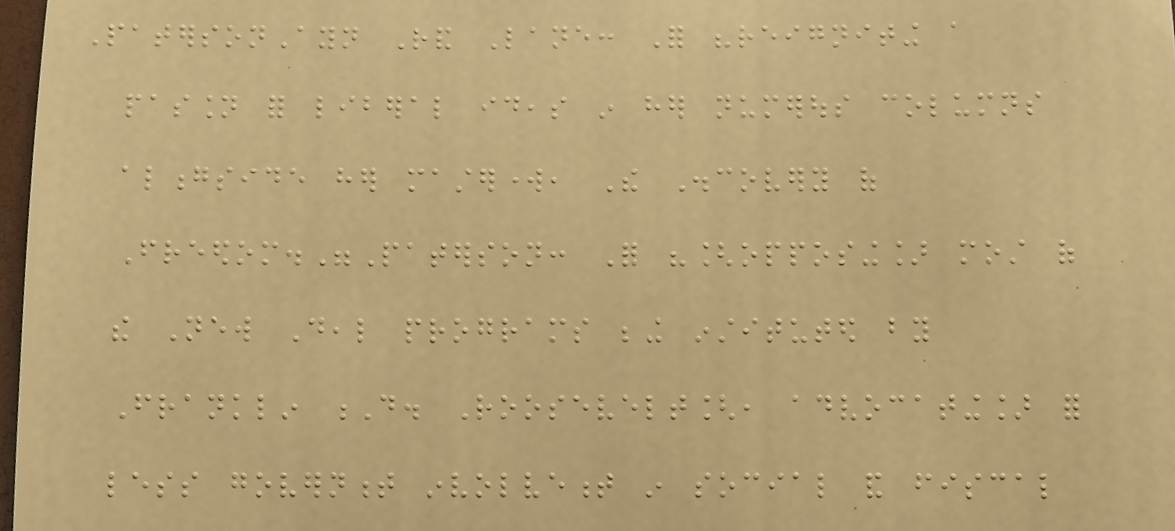PatersonAyn Rand Lane: For "reigniting a
passion for liberal ideas in her numerous columns
alongside her masterwork, The Discovery of
Freedom."Paterson: For "[opposing] most of
the New Deal programs being instituted by
Franklin D. Roosevelt[, advocating] for
less government involvement in social and fiscal
